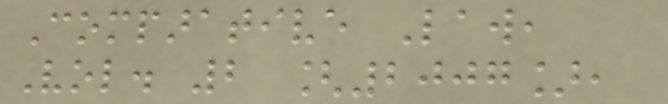Comparative Law,
Vol. 2 [2007],
